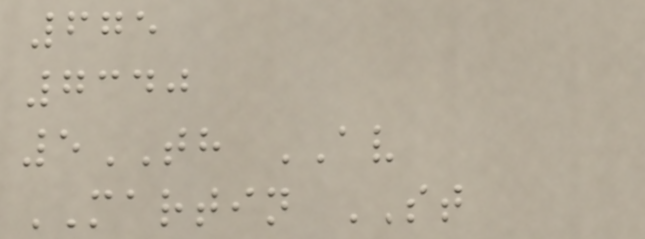675
7340
5TH AV
MARTIN ST
